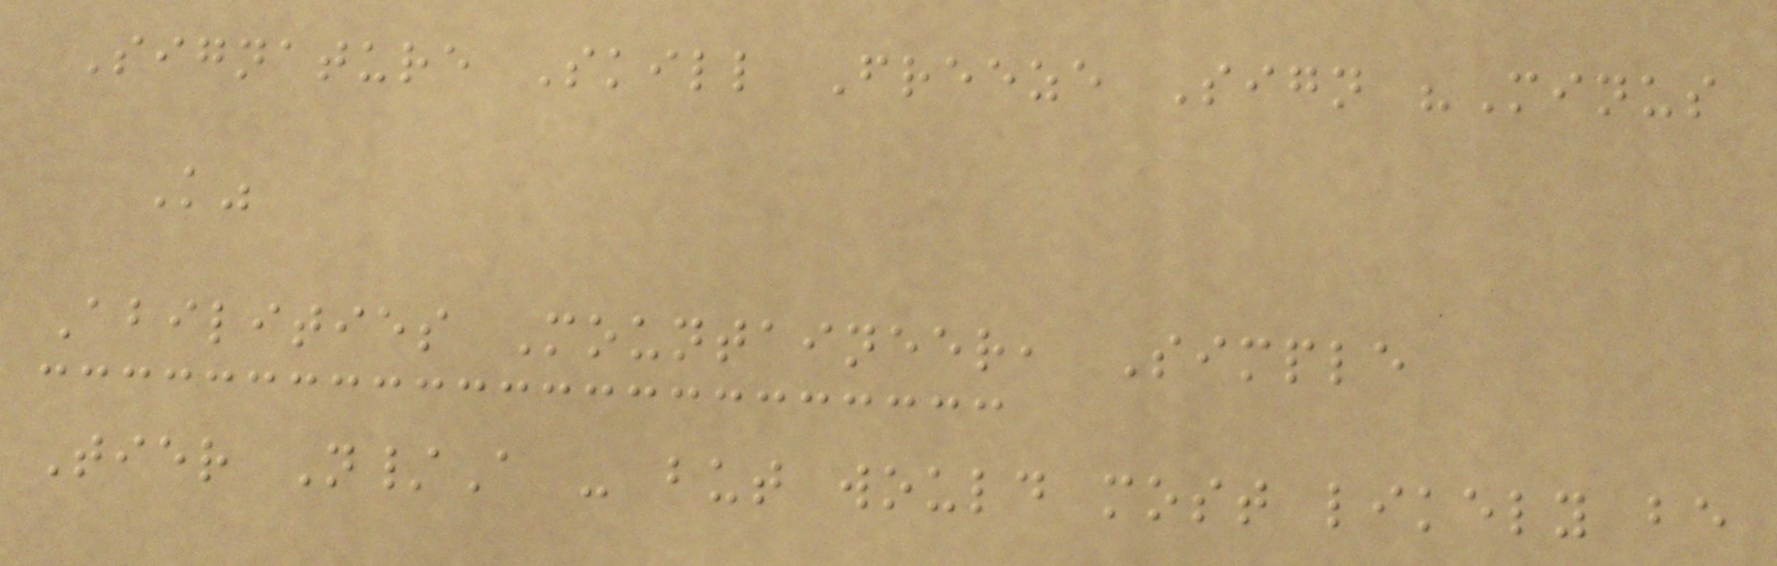Signature Skill Freeze Sign "Minus
K"
Abilities Mountaineer, Simple
Tier N/A - but would most likely be
